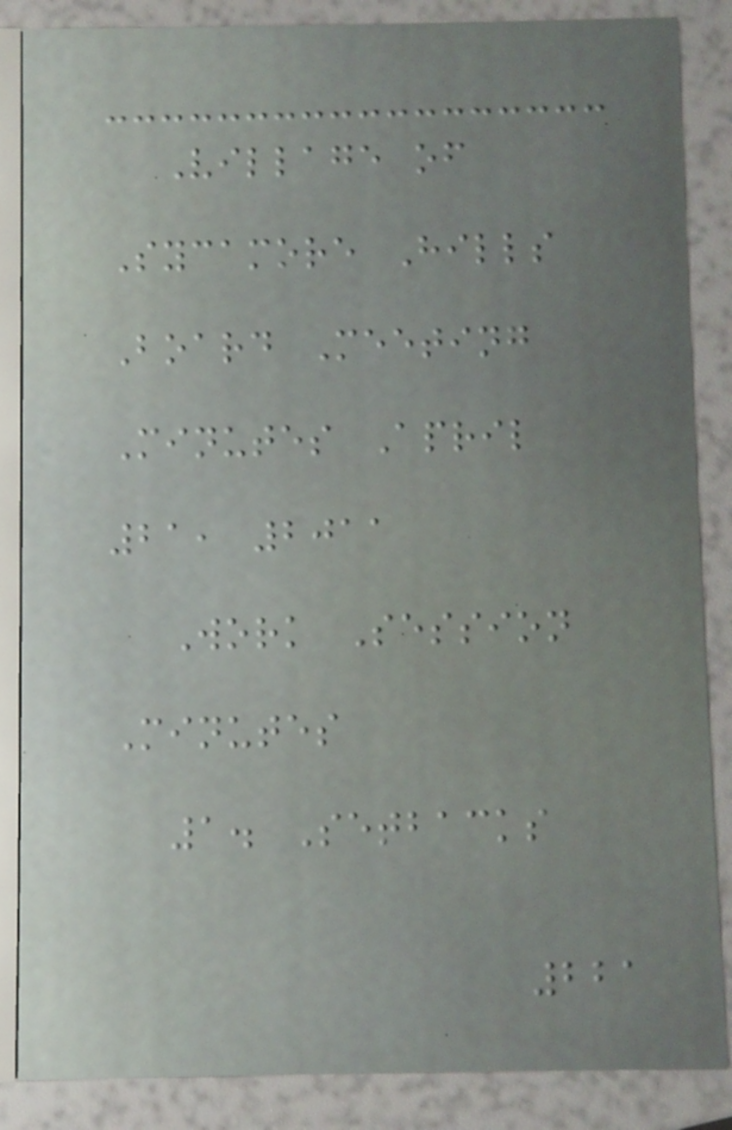Village of
Sycamore Hills
Board Meeting
Minutes April
21, 2011
Work Session
Minutes
1. Setbacks
221
